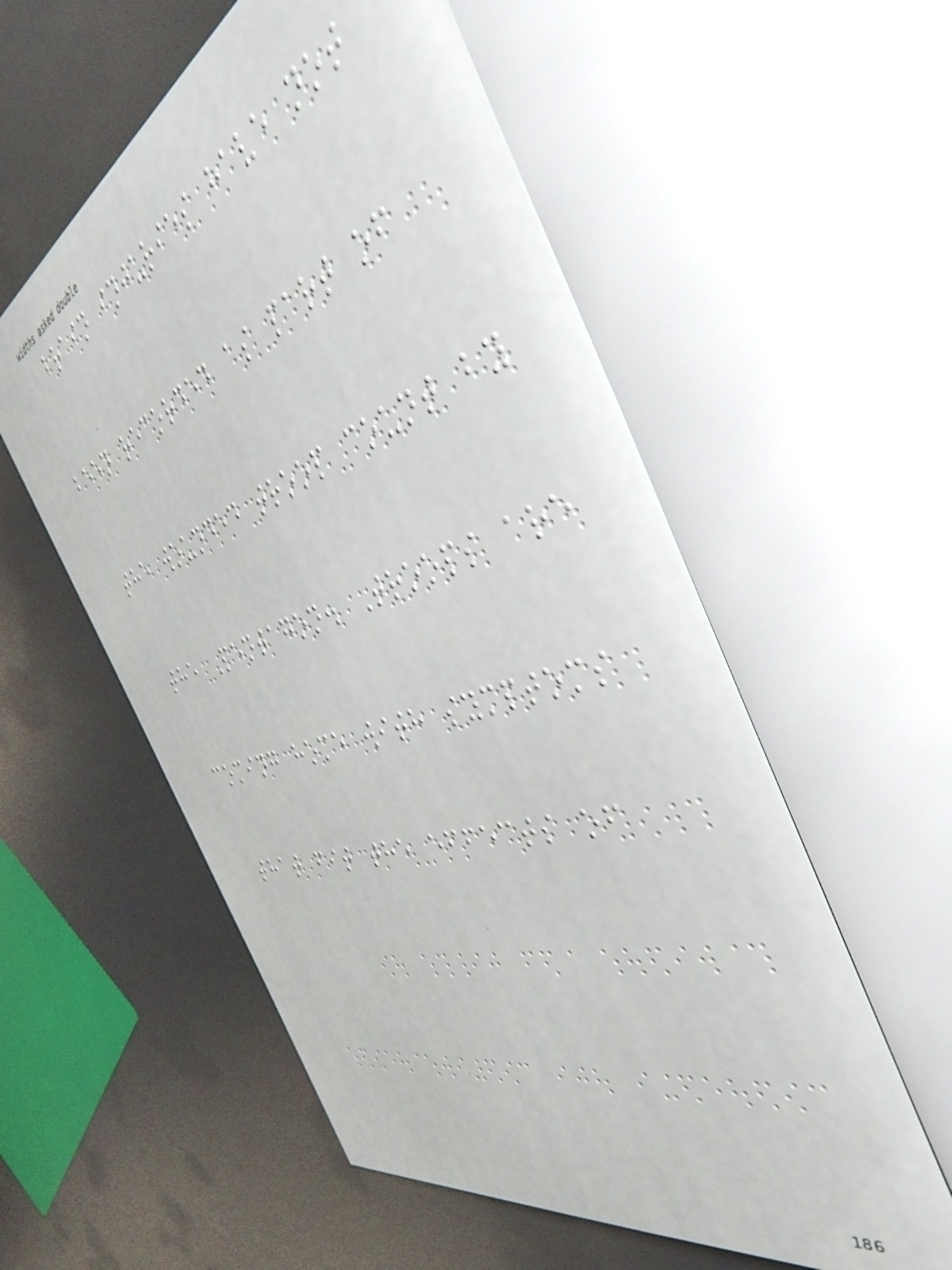brain injuries have not
been recorded as part of
the wounded troop count by
the Pentagon. Troops are
coming home with symptoms
that fit the effects of
